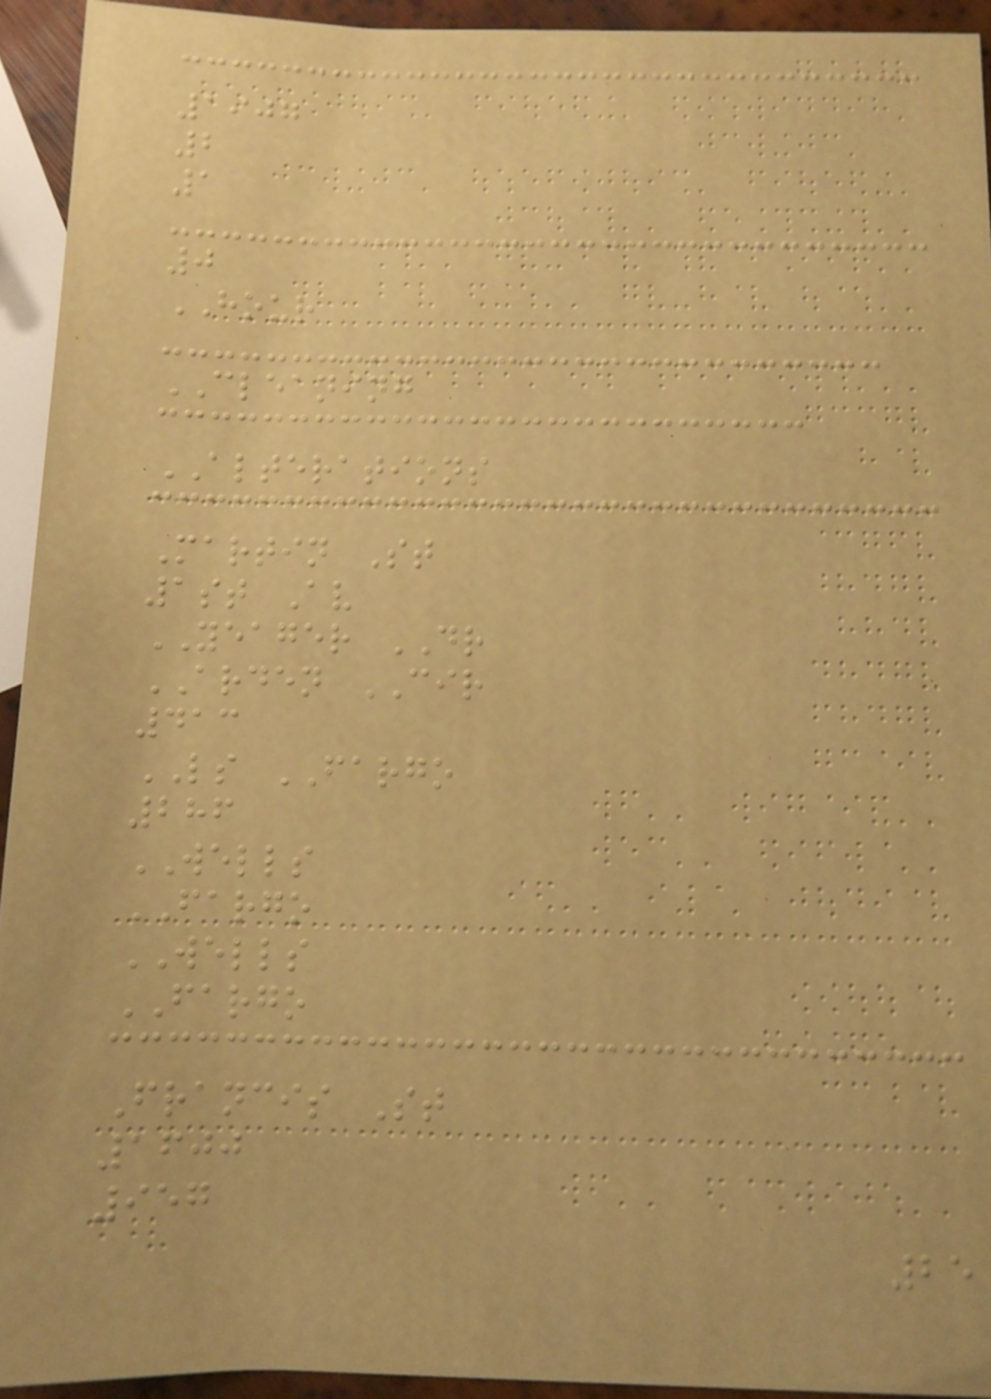1907
2
1
0
HOUR
CLEANING
ALTERATIONS
Martin St
1st Av
YEAGER DR
ARDEN CIR
413
LS FARGO
286
WELLS
FARGO
WELLS
FARGO
Francis St
1600
957
25
